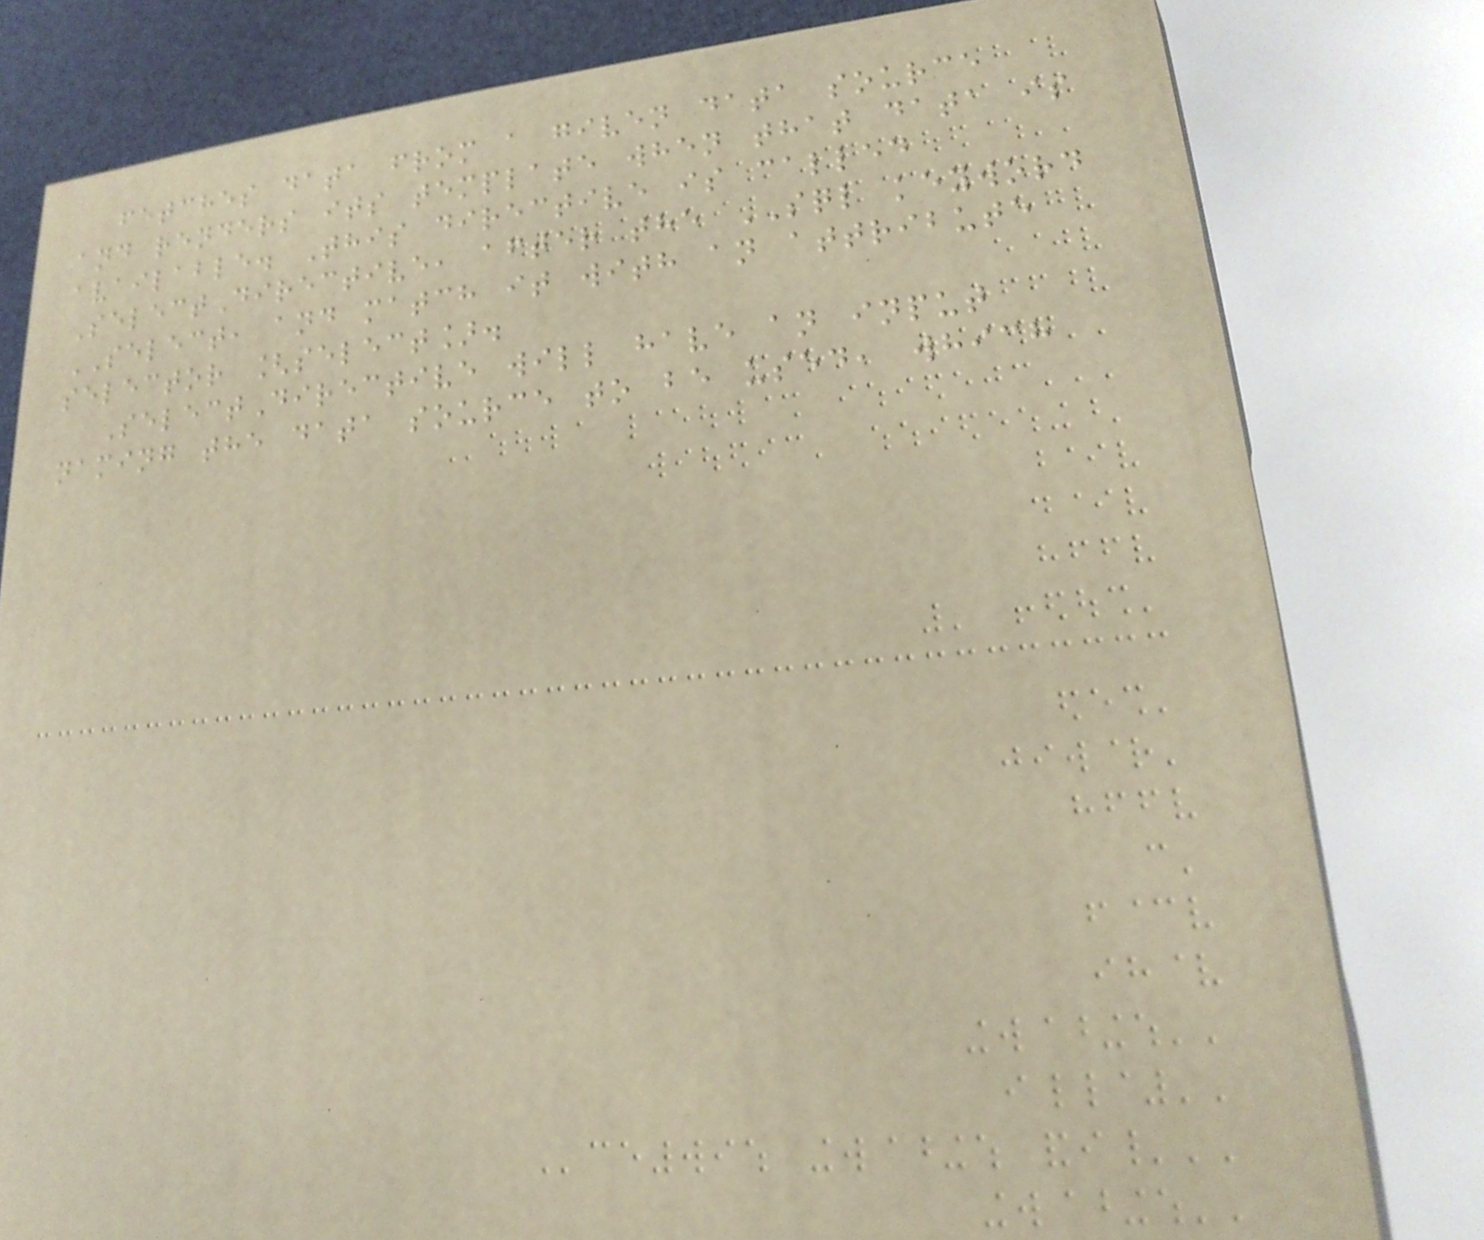fetches data from a given data source
and renders its template when that data is
available. This directive is called
SelectDirective, after the SQL keyword
SELECT, and match it with an attribute
selector [select].
SelectDirective will have an input
naming the data source to be used, which
